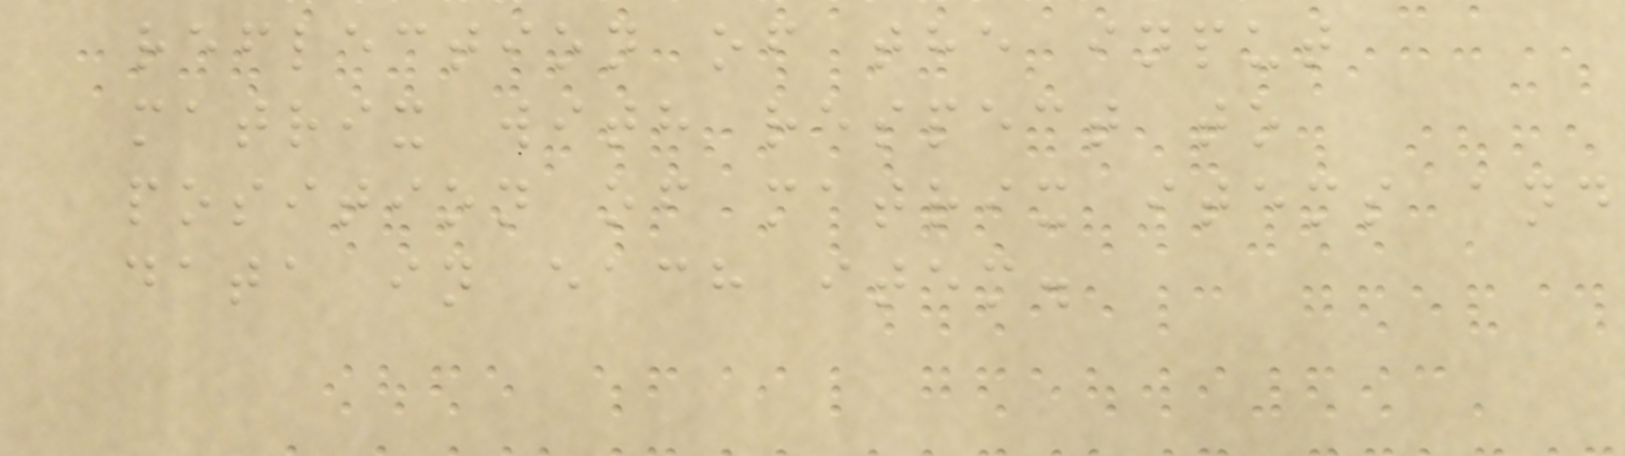reflection of the input
matrix with respect to
position of matrix items and
data in each item.
